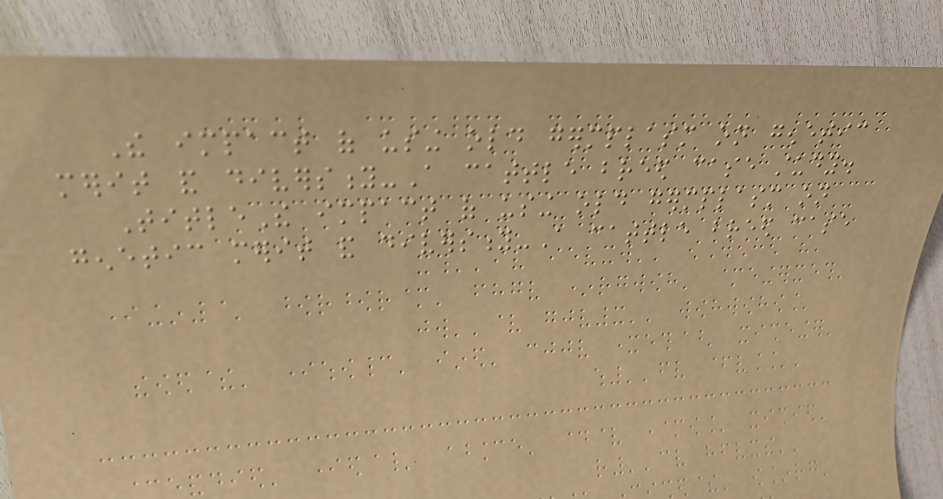The impact of using old germplasm on genetic
merit and diversity-A cattle breed case study.
TitleThe impact of using old germplasm on
genetic merit and diversity-A cattle breed case
